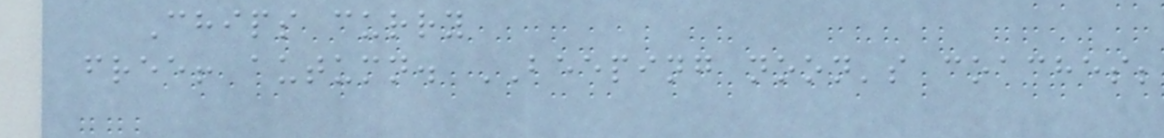Chips curry
free! autumn. BEEPING noon's coaches;
